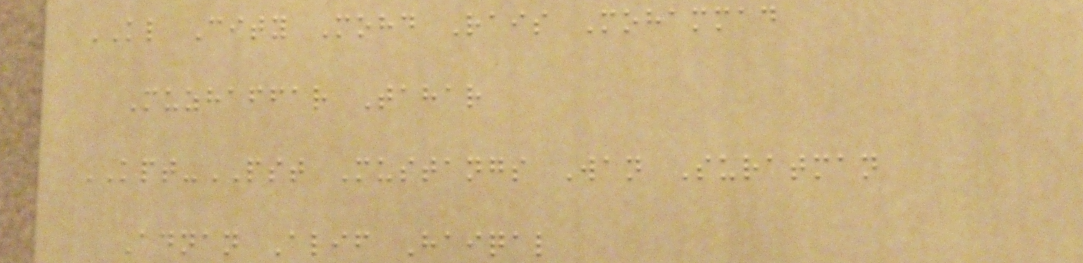KL City Mohd Rais Mohammad
Muzhaffar Tahar
KPT-PST Mustangs Wan Suratman
Adnan Alif Haiqal
